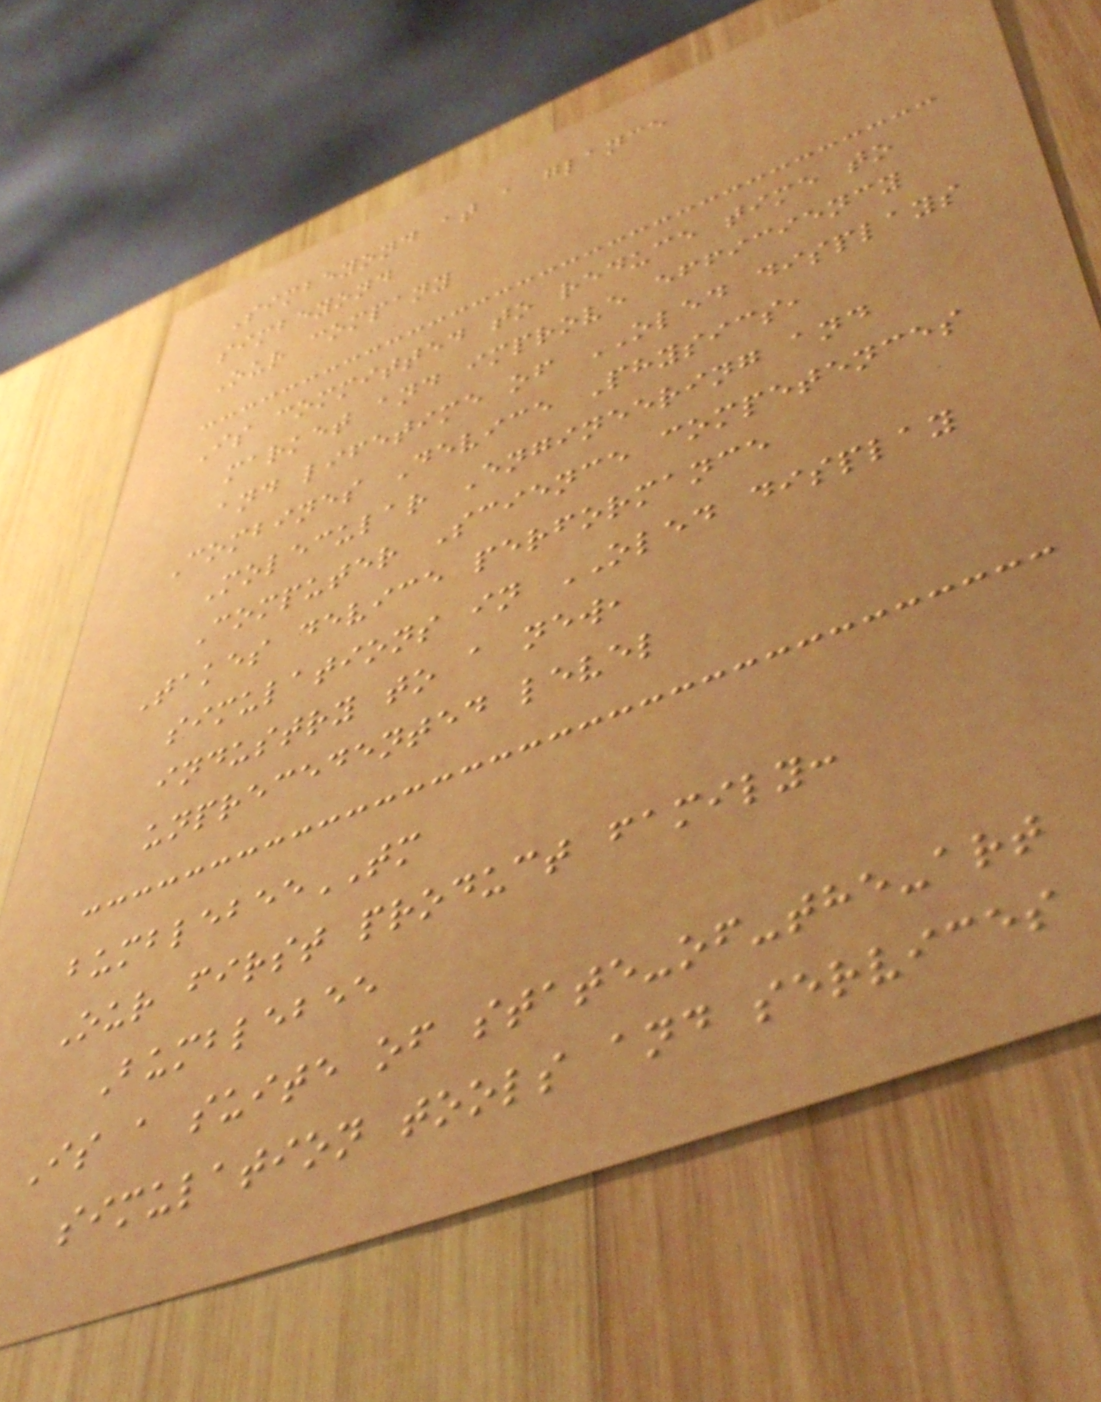Simbeyond at a glance
simbeyond
Our company
Is committed to reduce time to
market and improve efficiency
and lifetime of OLED displays
Combines Device Physics,
Molecular Engineering and
Computer Science competences
Takes device performance
simulations in OLED display
industry to a new,
unprecedented level
bumblebeeTM
Our first product family:
Bumblebee
Is a suite of state-of-the-art
simulation tools and services
